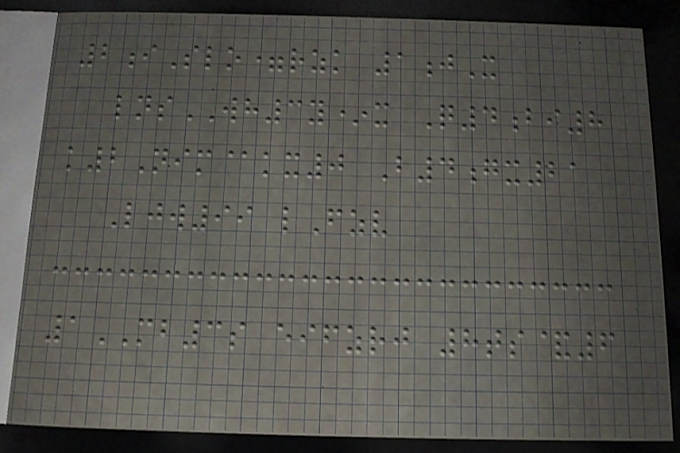2iSlo=rzk 1jX
lnsWH3y*x Q4bi8
k2Nim@kx0 B4gx21
Ljw99 lFzv
1MB3s eifzrj 8ts&6
